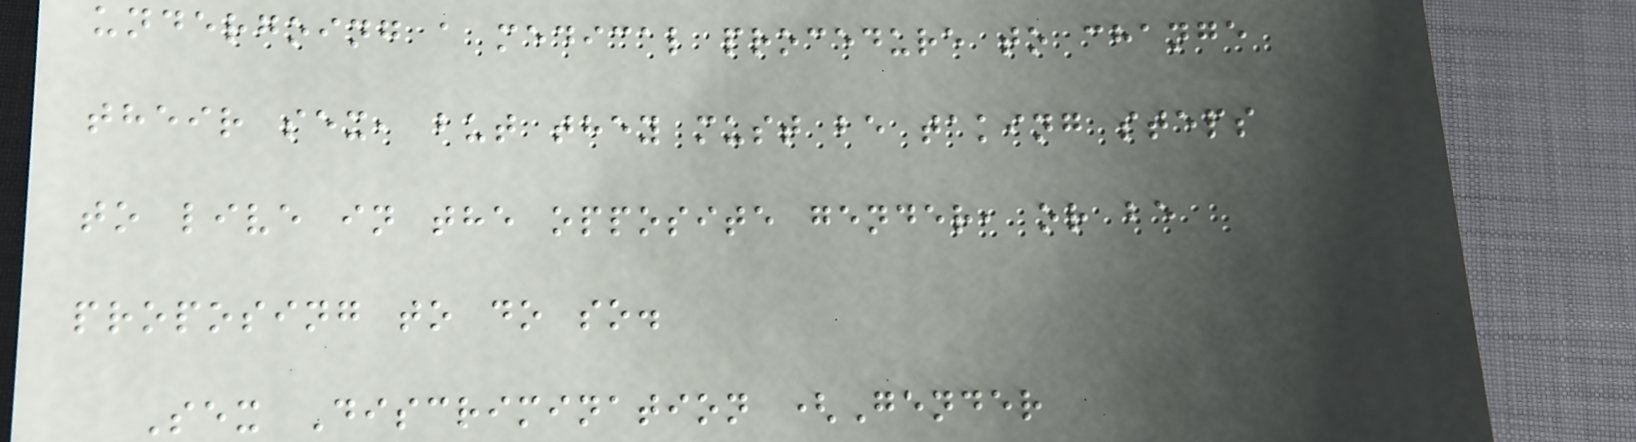undergoing a medical procedure to change
their sex, but they must be taking steps
to live in the opposite gender, or be
proposing to do so.
Sex Discrimination (Gender
